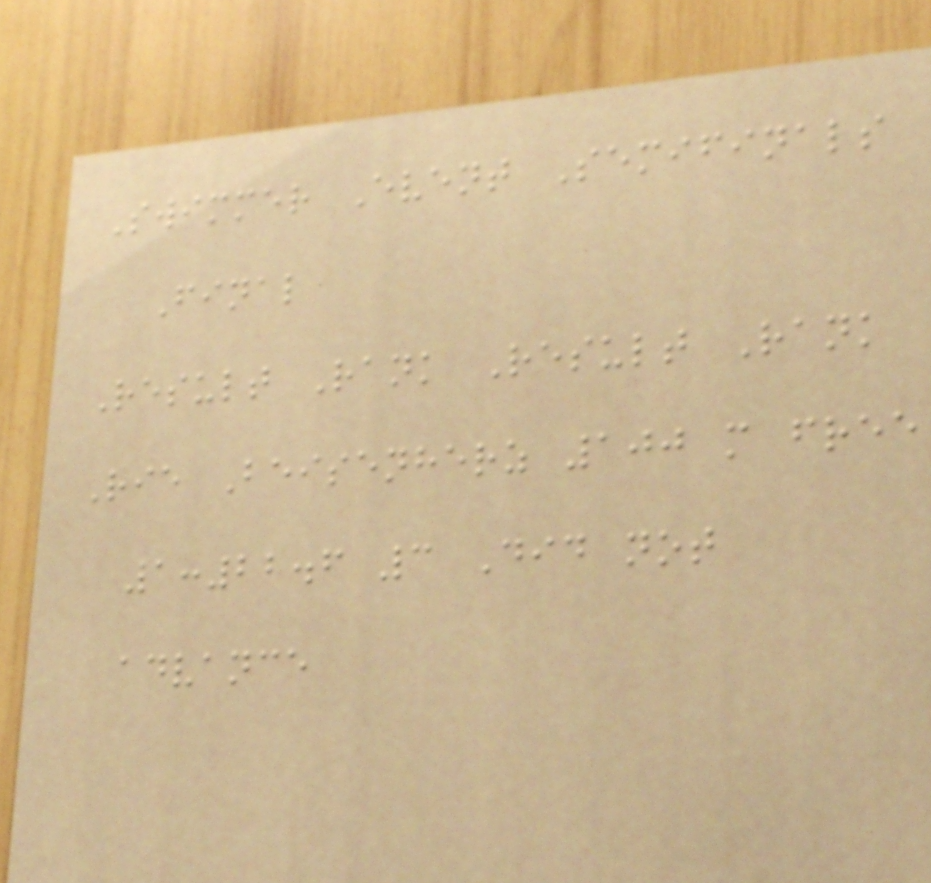Swimmer Event Semifinals
Final
Result Rank Result Rank
Rie Beisenherz 100 m free
1:22.6 3 Did not
advance
